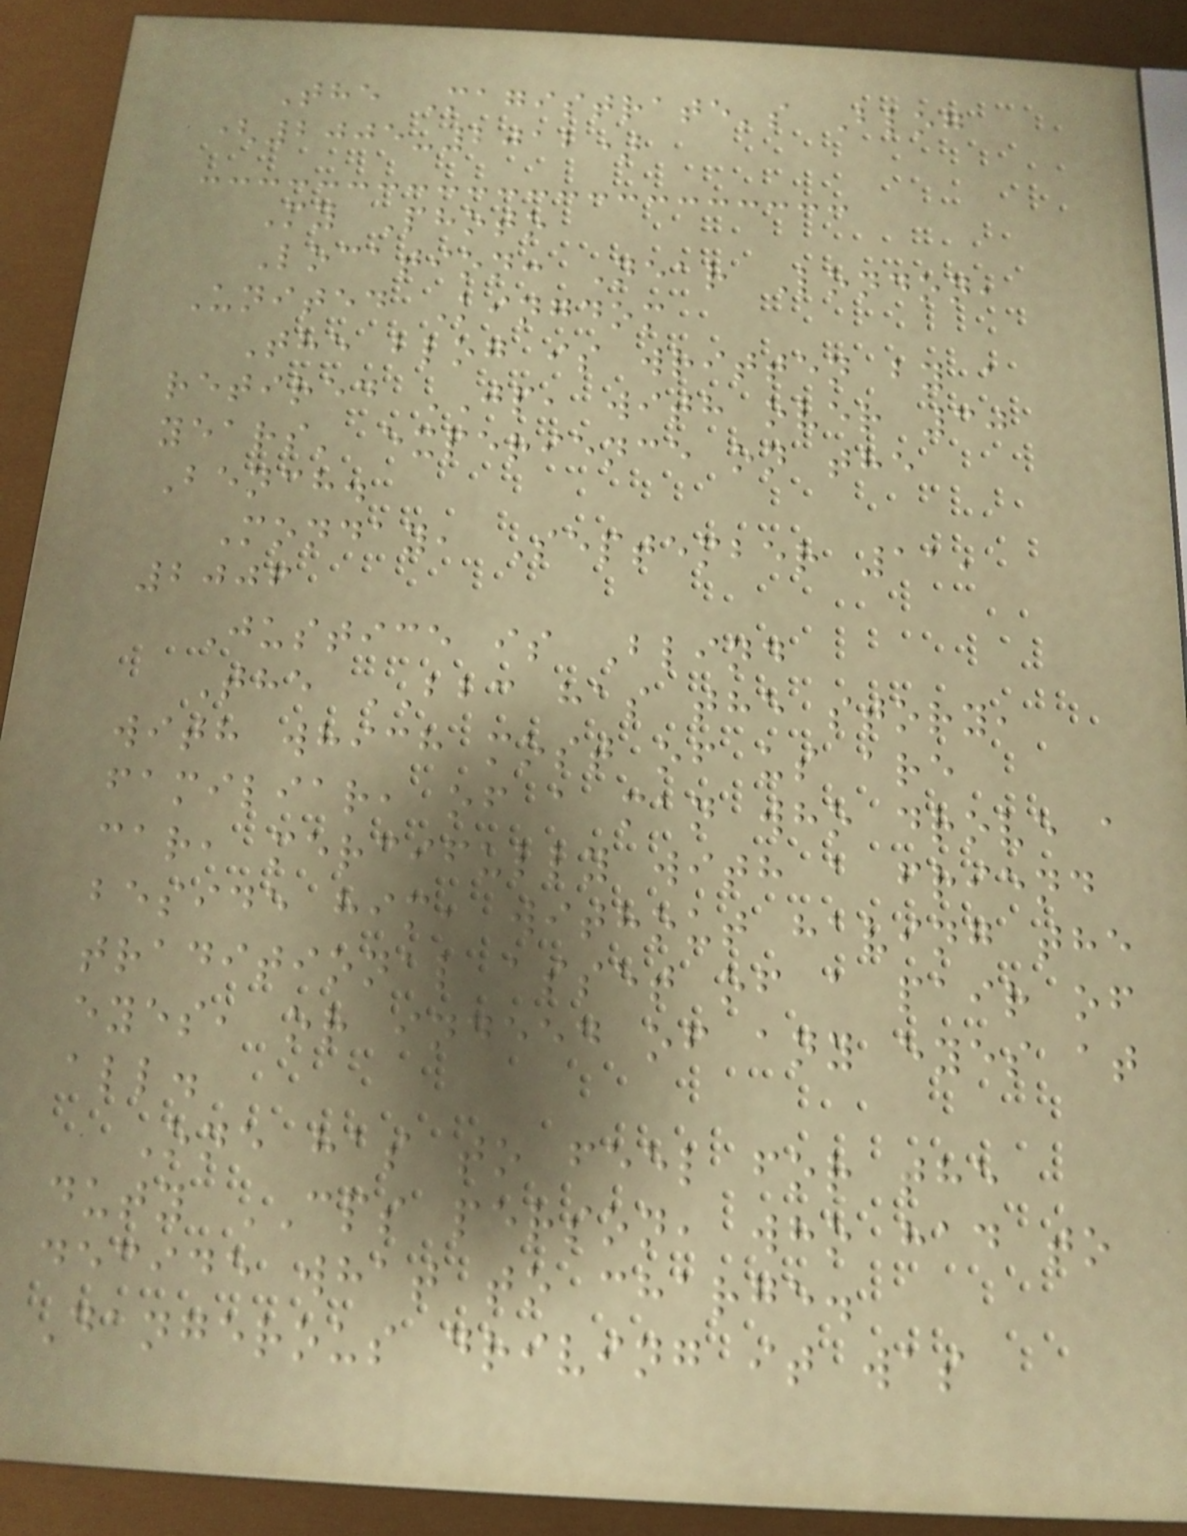The Magistrate's Blog
(2005-2012)
My Photo
Location: Near London,
United Kingdom
The blog is written by a
retired JP, with over 30
years' experience on the
Bench.
Monday, September 11,
2006
Justice is Blind
The BBC has the story,
with which most of us are
familiar, of a man who drove a
car, mercifully with a friend
beside him, without having the
traditional asset of a pair of
eyes, or indeed of any eyes at
all.
One has to feel for the
duty CPS person, who had to
decide what to charge.
Dangerous driving it was
